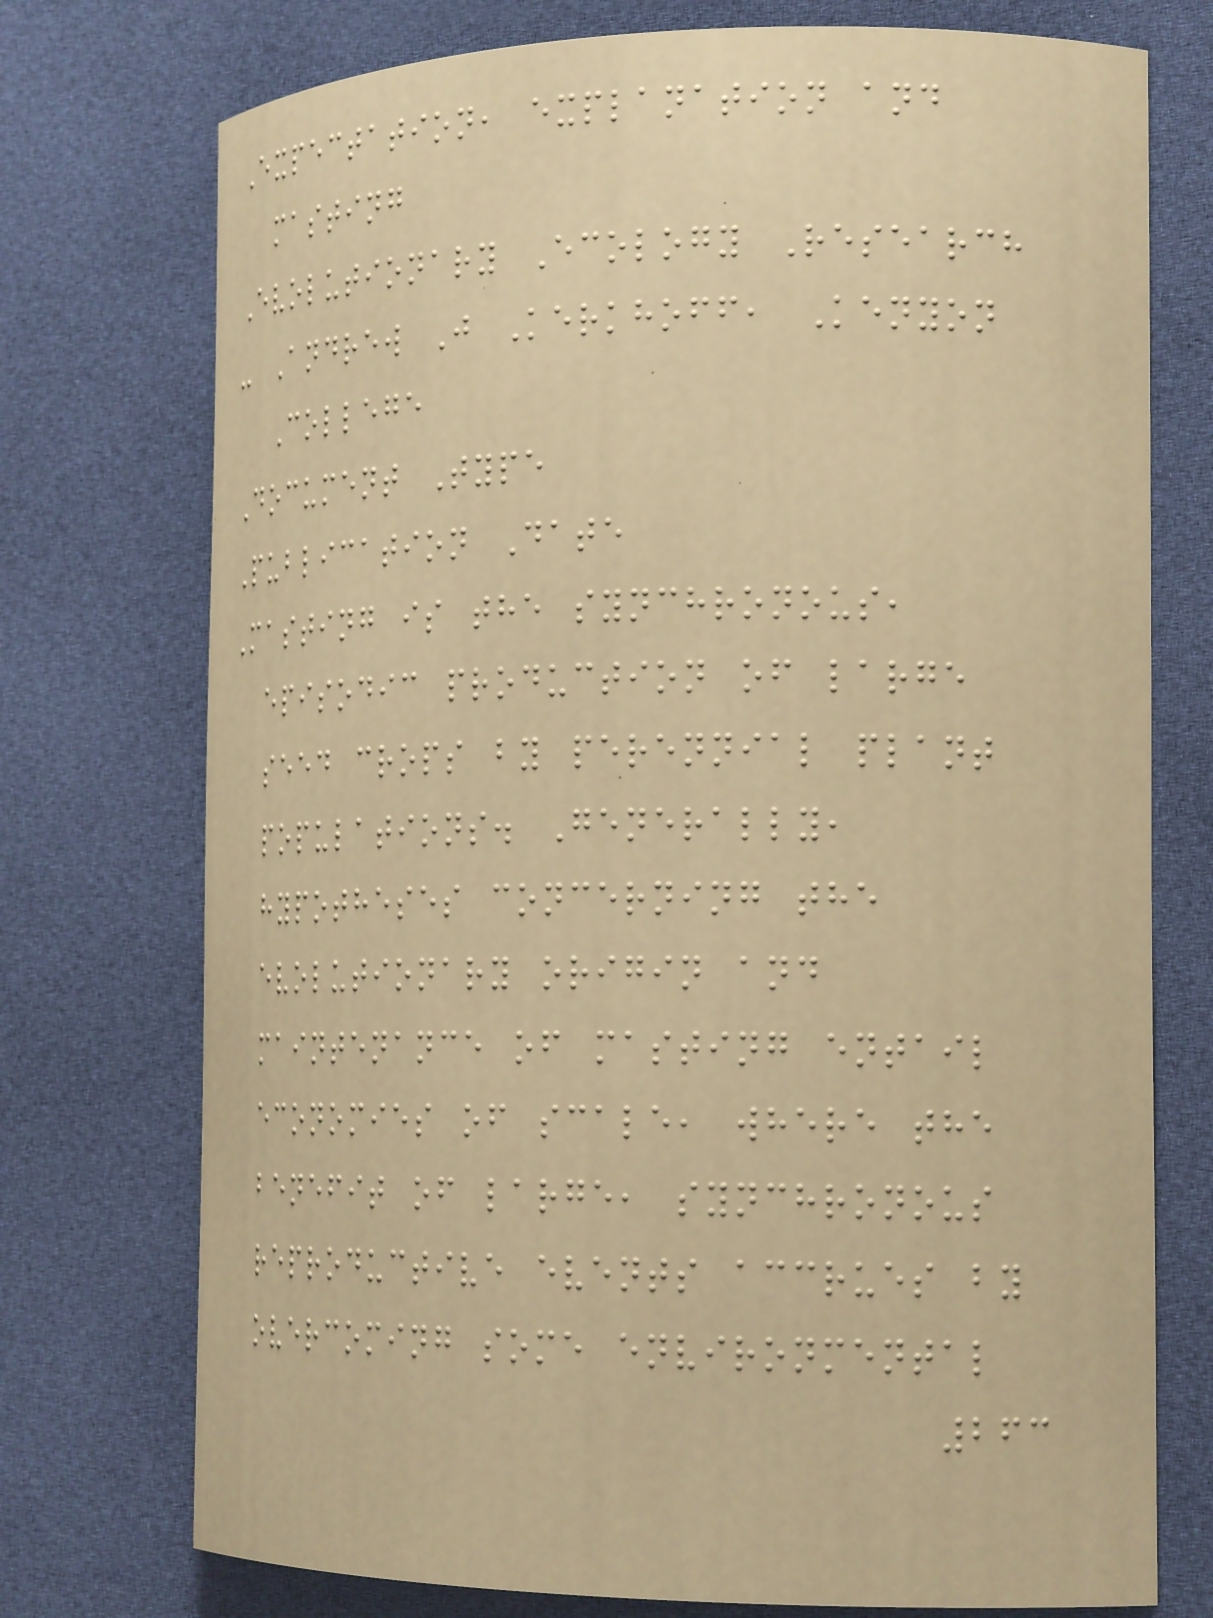Expectation, explanation and
masting
Evolutionary Ecology Research
- Andrew J Kerkhoff, Kenyon
College
Document Type
Publication Date
Masting is the synchronous,
episodic production of large
seed crops by perennial plant
populations. Generally,
hypotheses concerning the
evolutionary origin and
maintenance of masting entail
economies of scale, where the
benefit of large, synchronous
reproductive events accrues by
overcoming some environmental
263
